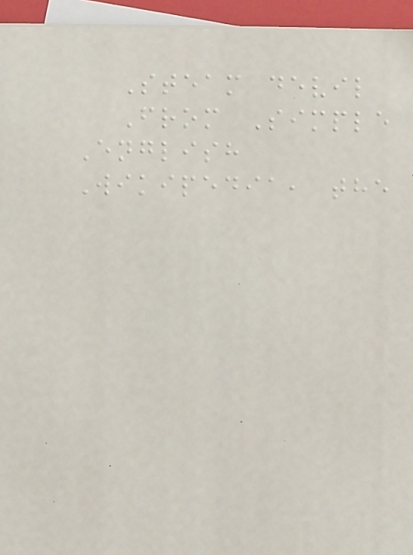Steam devil
From Simple
English
Wikipedia, the
